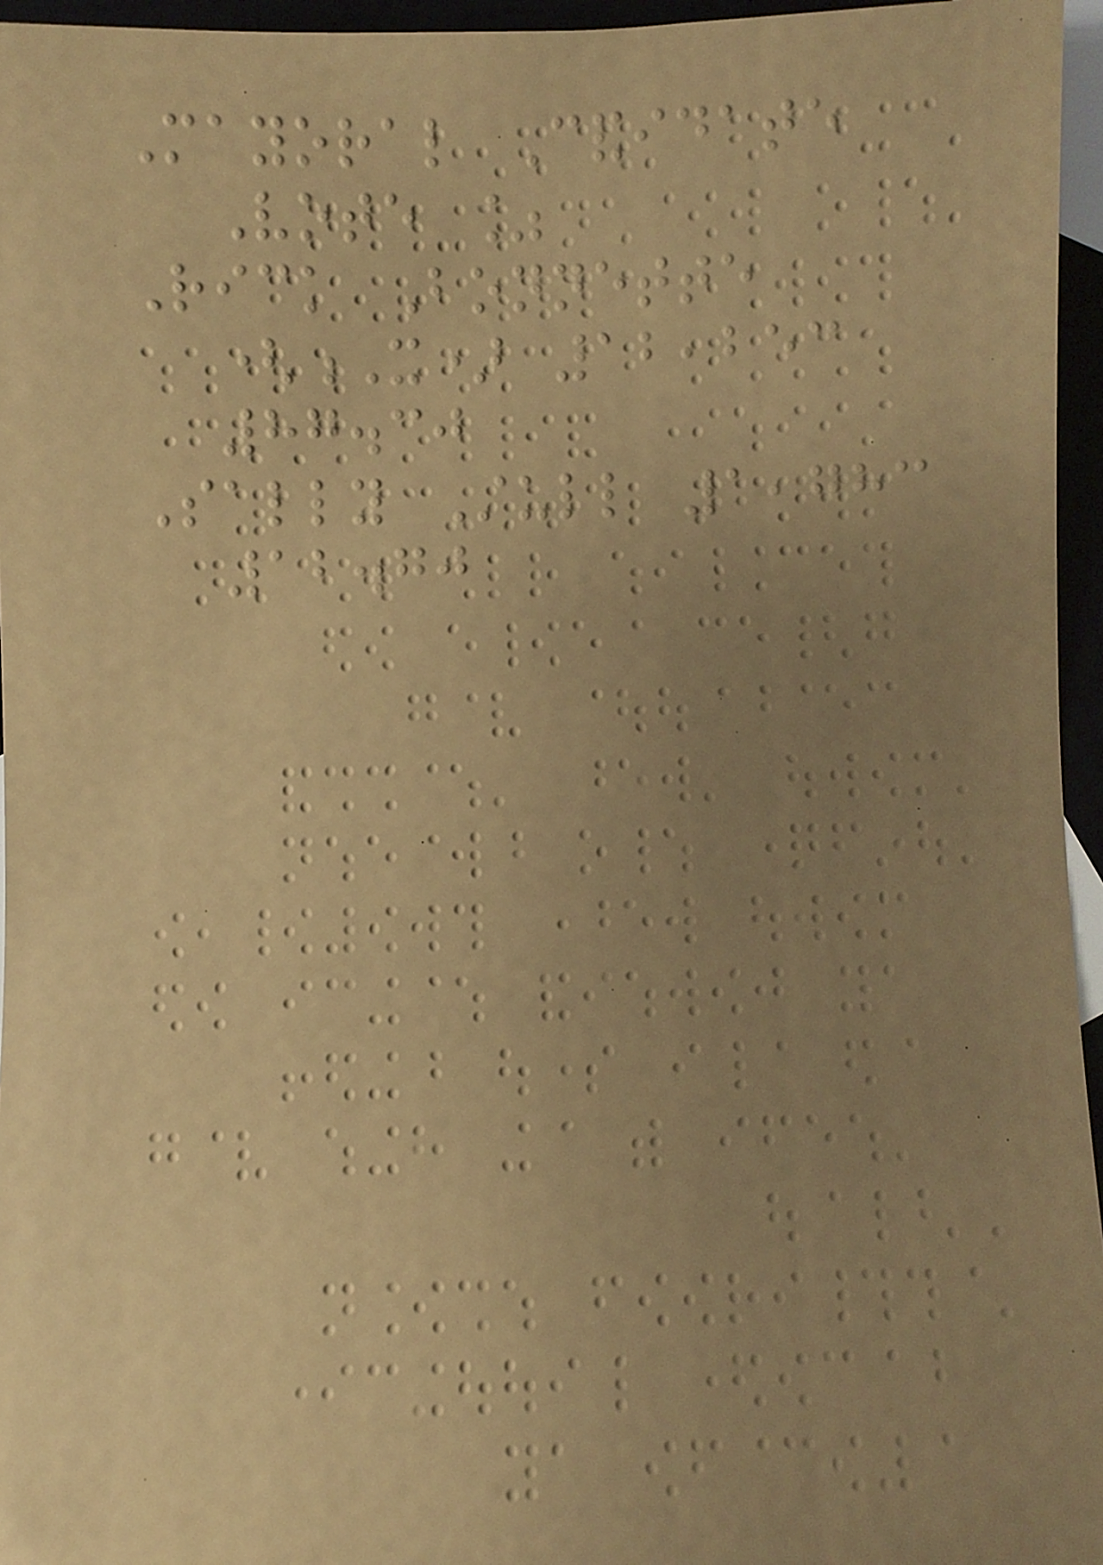Mayoral Candidate
Vote %
Rick Bonnette
(X) 12,253
87.30
Sally Stull 1,783
12.70
